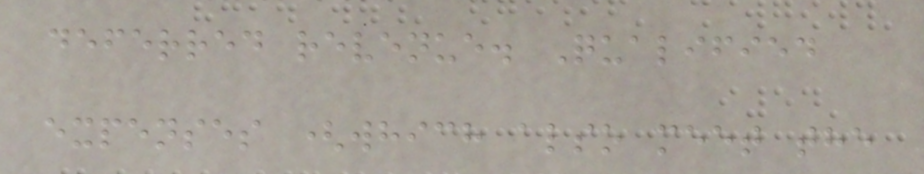deferred revenue. Qualified
expenses (which also meet the
